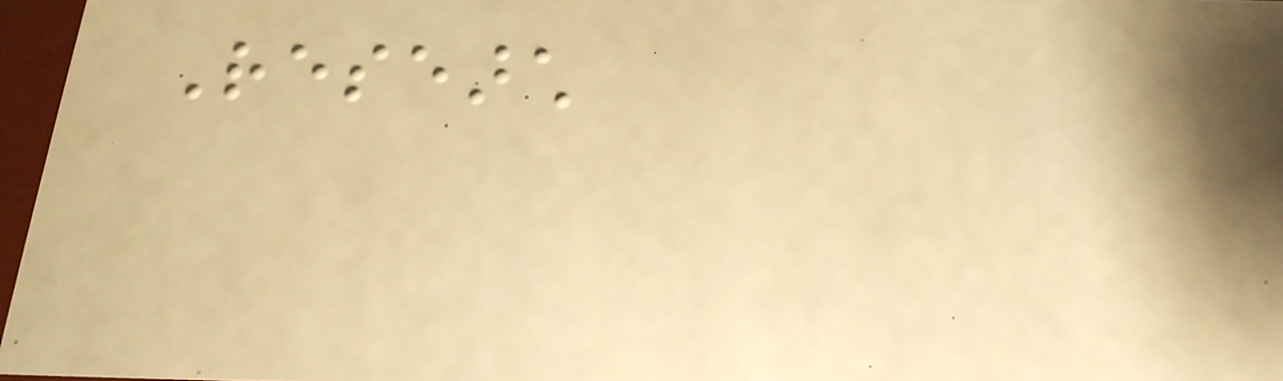Research
